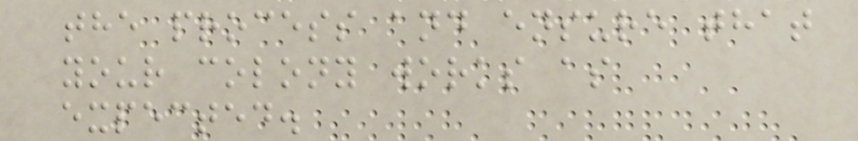the process and ensure that
your colony works as
expected.
